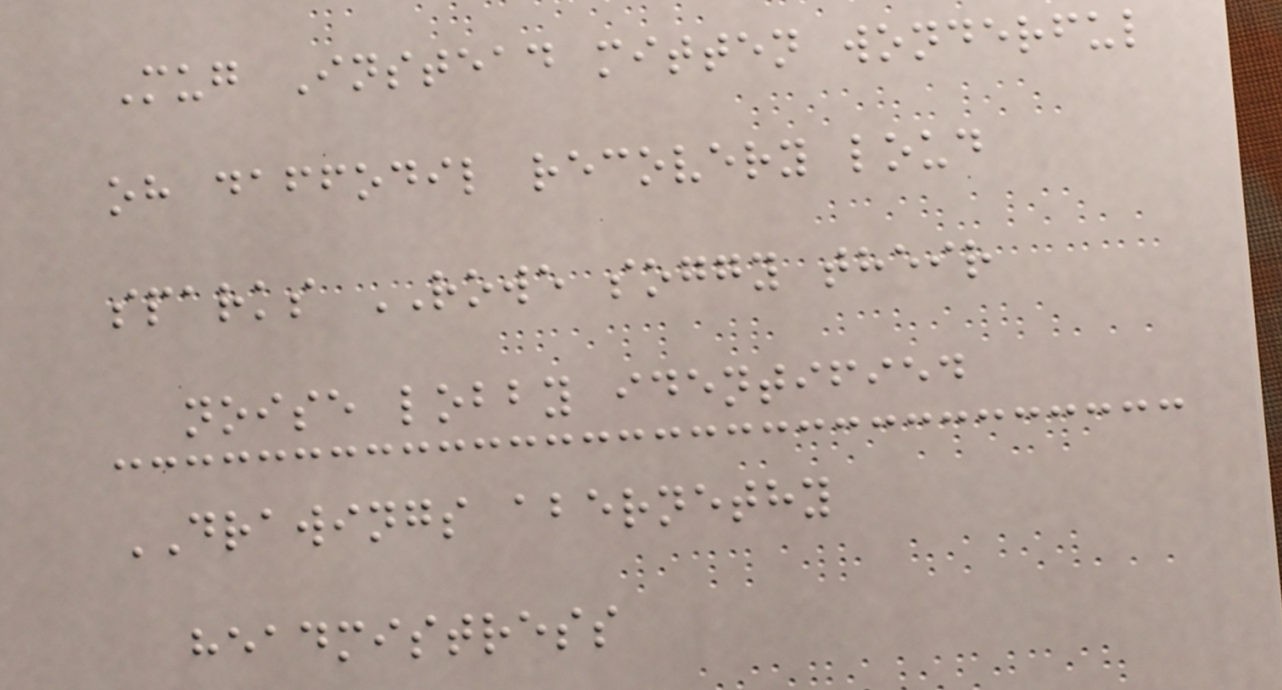Mug Instead mitten wonderful
oh daffodil recovery loud
sparks ROWE soggy their
noise lobby identified
DRAWINGS abernethy
headmistress
